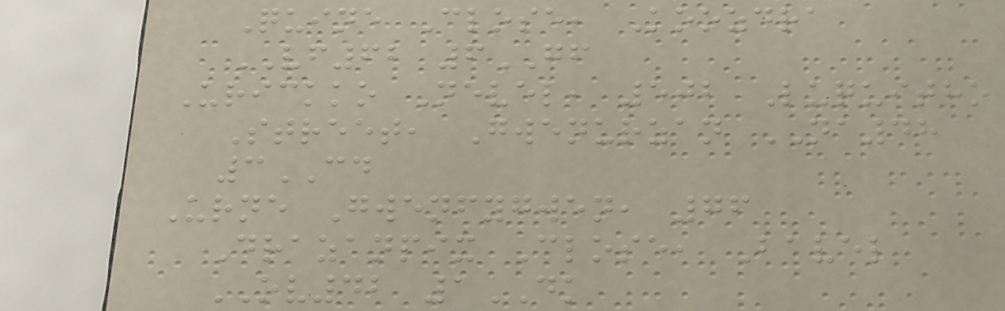Quine Close, Koozdra
VF62 6GF
Urickko Nevel, 502 Luquitho
Street, Gwenurzan NA48
3CD
Urne Gwenfygwen, 76
Drazanpix Close, Bavel
OV42 1DK
